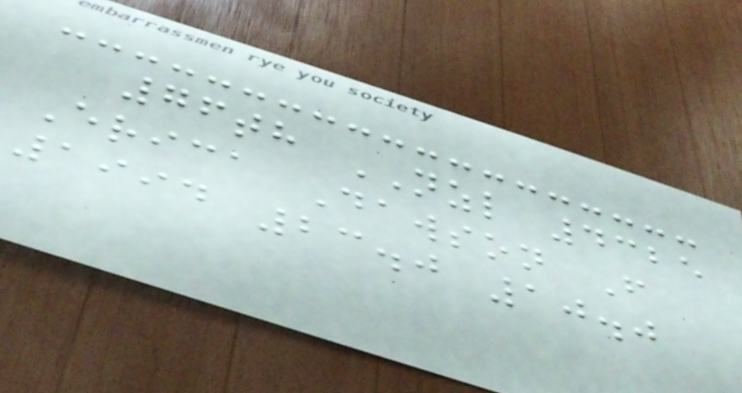76th NZL 4325
Erica Dawson F
1994 23.0 10.0
